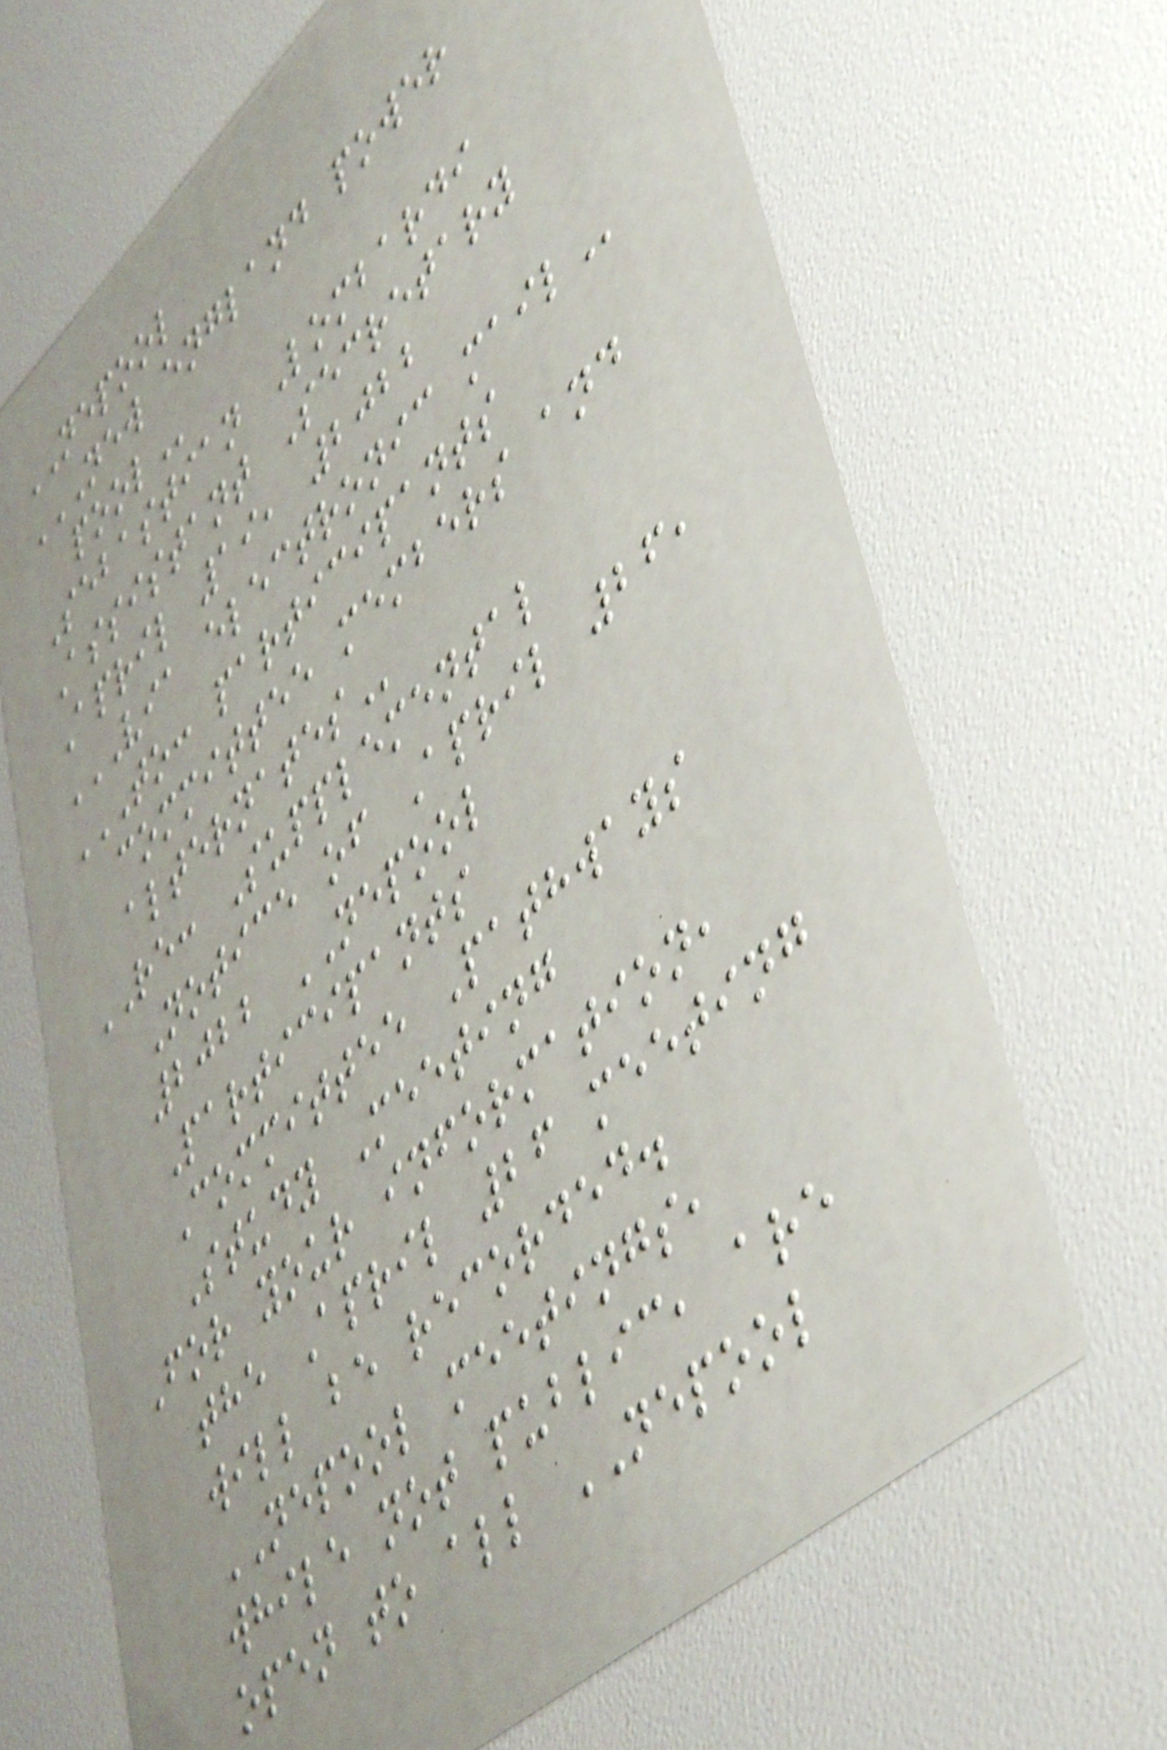NEPOOL
NEW ENGLAND POWER
POOL
Sebastian Lombardi
Assistant Secretary
April 19, 2022
VIA ELECTRONIC MAIL
TO: PARTICIPANTS
COMMITTEE MEMBERS AND
ALTERNATES
RE: Supplemental
Notice of April 26,
2022 NEPOOL
Participants
Committee Pathways
Study Meeting
For your information,
the April 26 meeting
will be recorded.
NEPOOL meetings,
while not public, are
open to all NEPOOL
